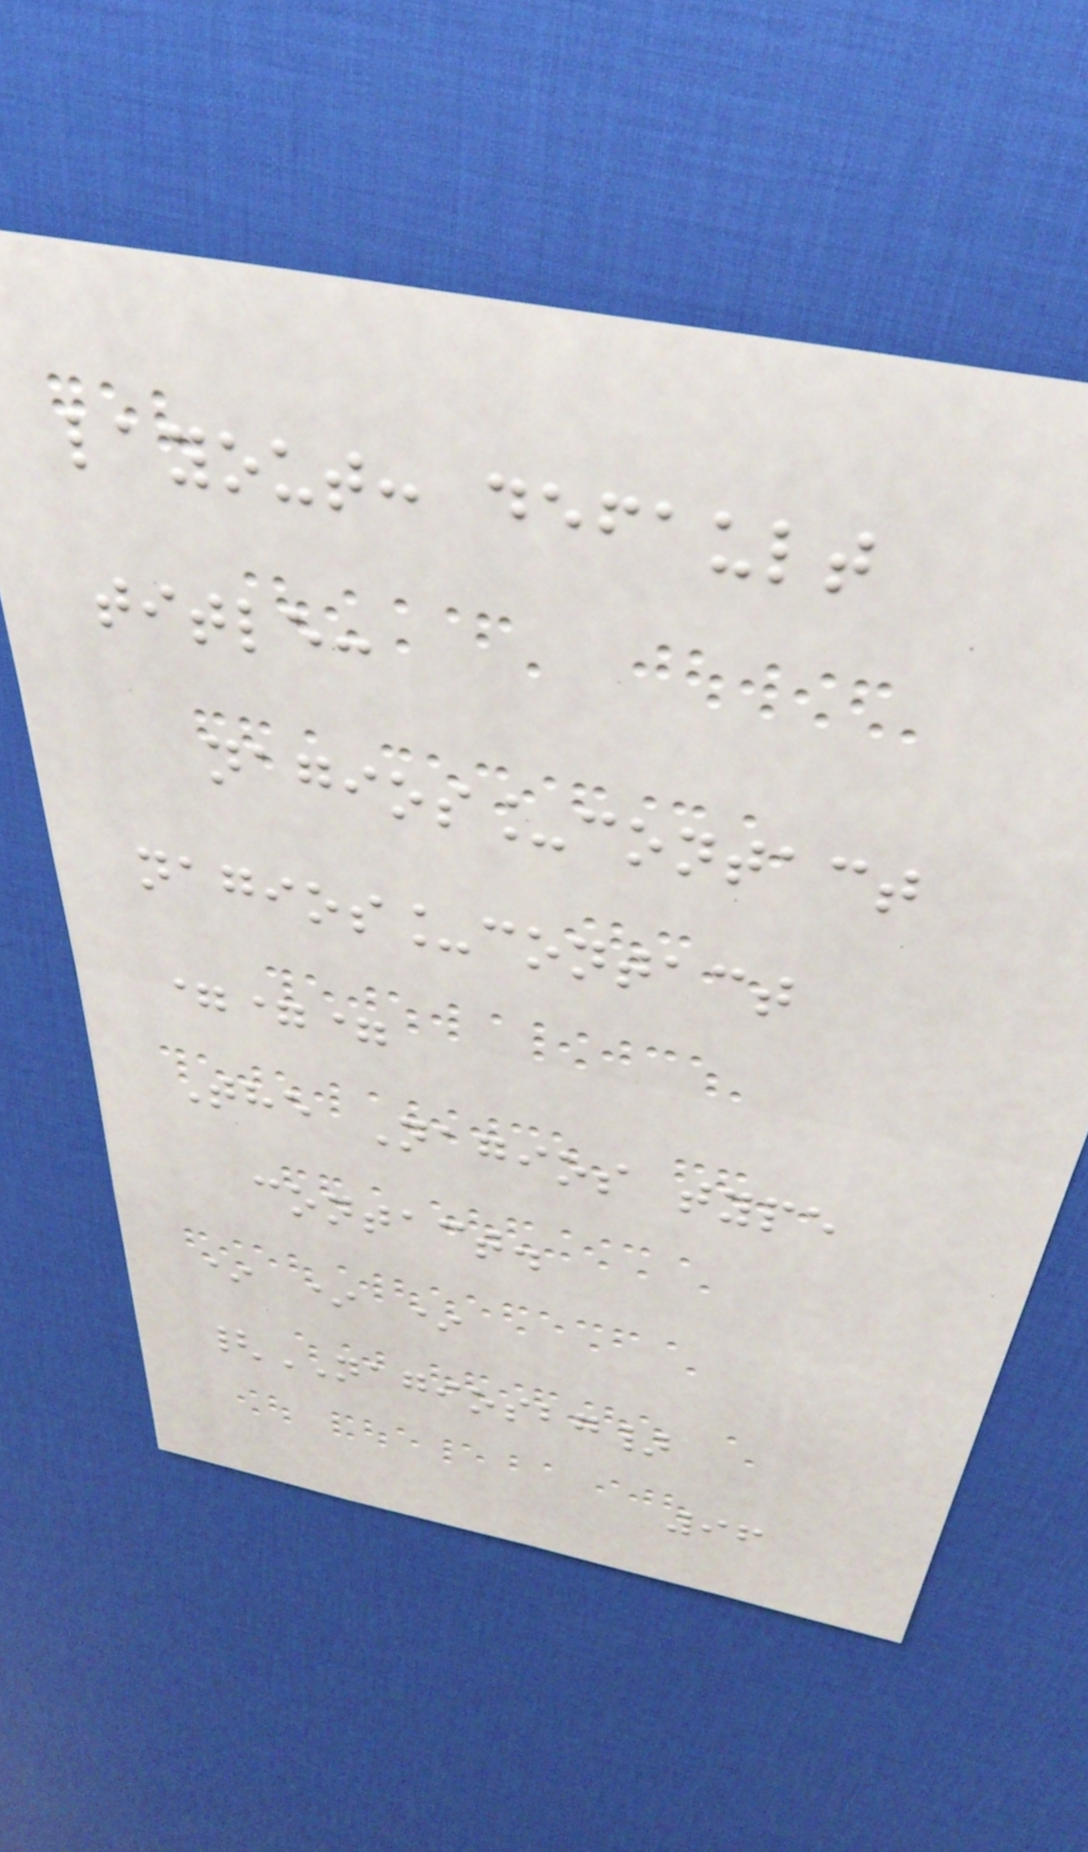layout: default
title:
nagios_contact
nagios_contact
===
The Nagios type
contact.
* * *
{NAGIOSBG}
96
